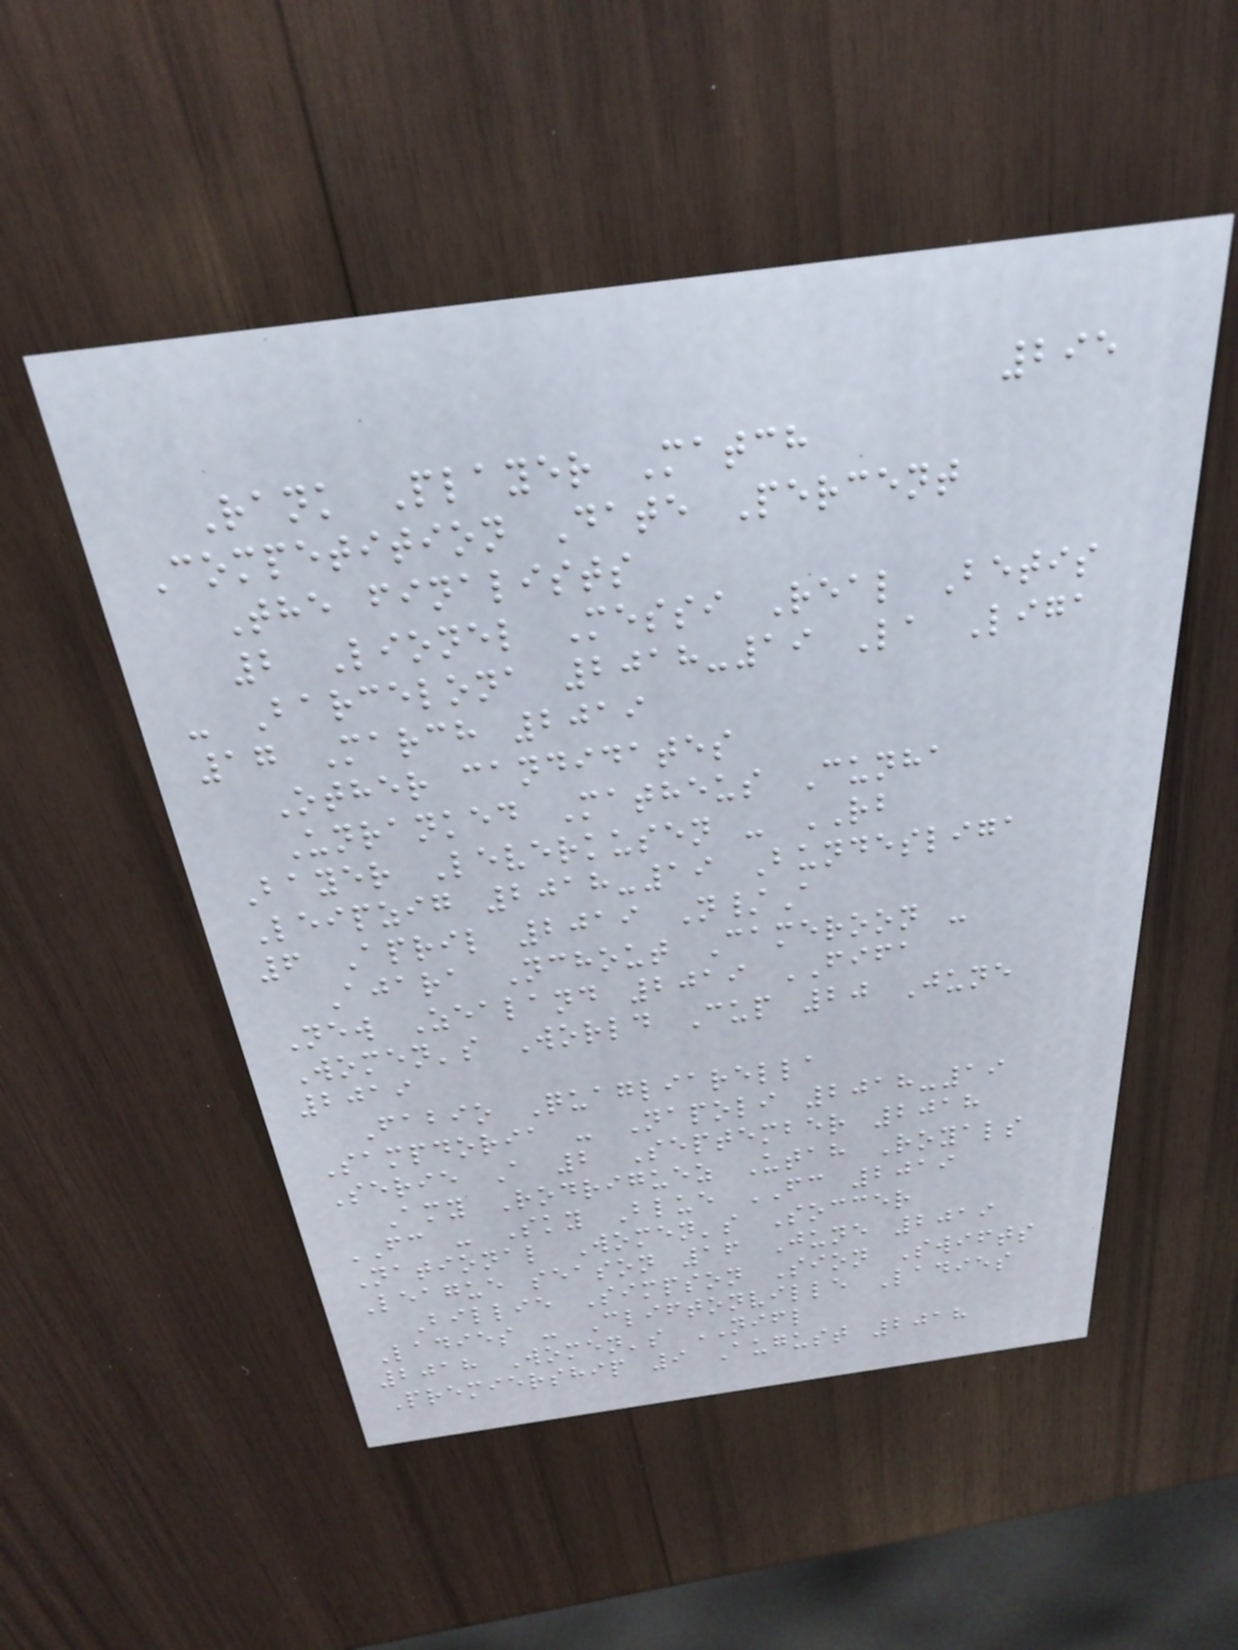295
Rank Player Match
Competition Date Percent
The finalists
2 Lionel Messi Real Betis
- Barcelona 2018-19 La Liga
17 March 2019
Other candidates
Unranked Matheus Cunha
Bayer Leverkusen - RB
Leipzig 2018-19 Bundesliga
6 April 2019 N/A
Ajara Nchout Cameroon -
New Zealand 2019 FIFA
Women's World Cup 20 June
2019
Fabio Quagliarella
Sampdoria - Napoli 2018-19
Serie A 2 September 2018
Amy Rodriguez Utah Royals
FC - Sky Blue FC 2019
National Women's Soccer
League season 16 June 2019
Billie Simpson Sion Swifts
Ladies - Cliftonville Ladies
2018 Women's NIFL
Premiership 9 August 2018
